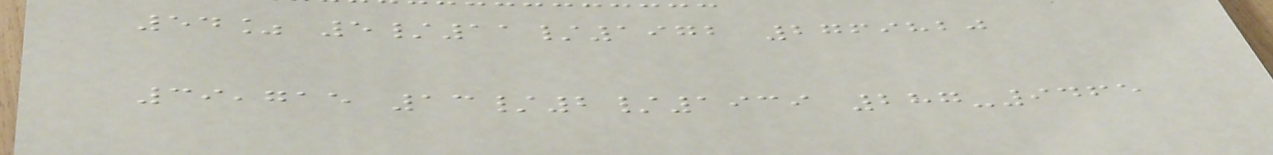54% 5/11/1972 2769820
39,715 13/2/1939 287-9465
